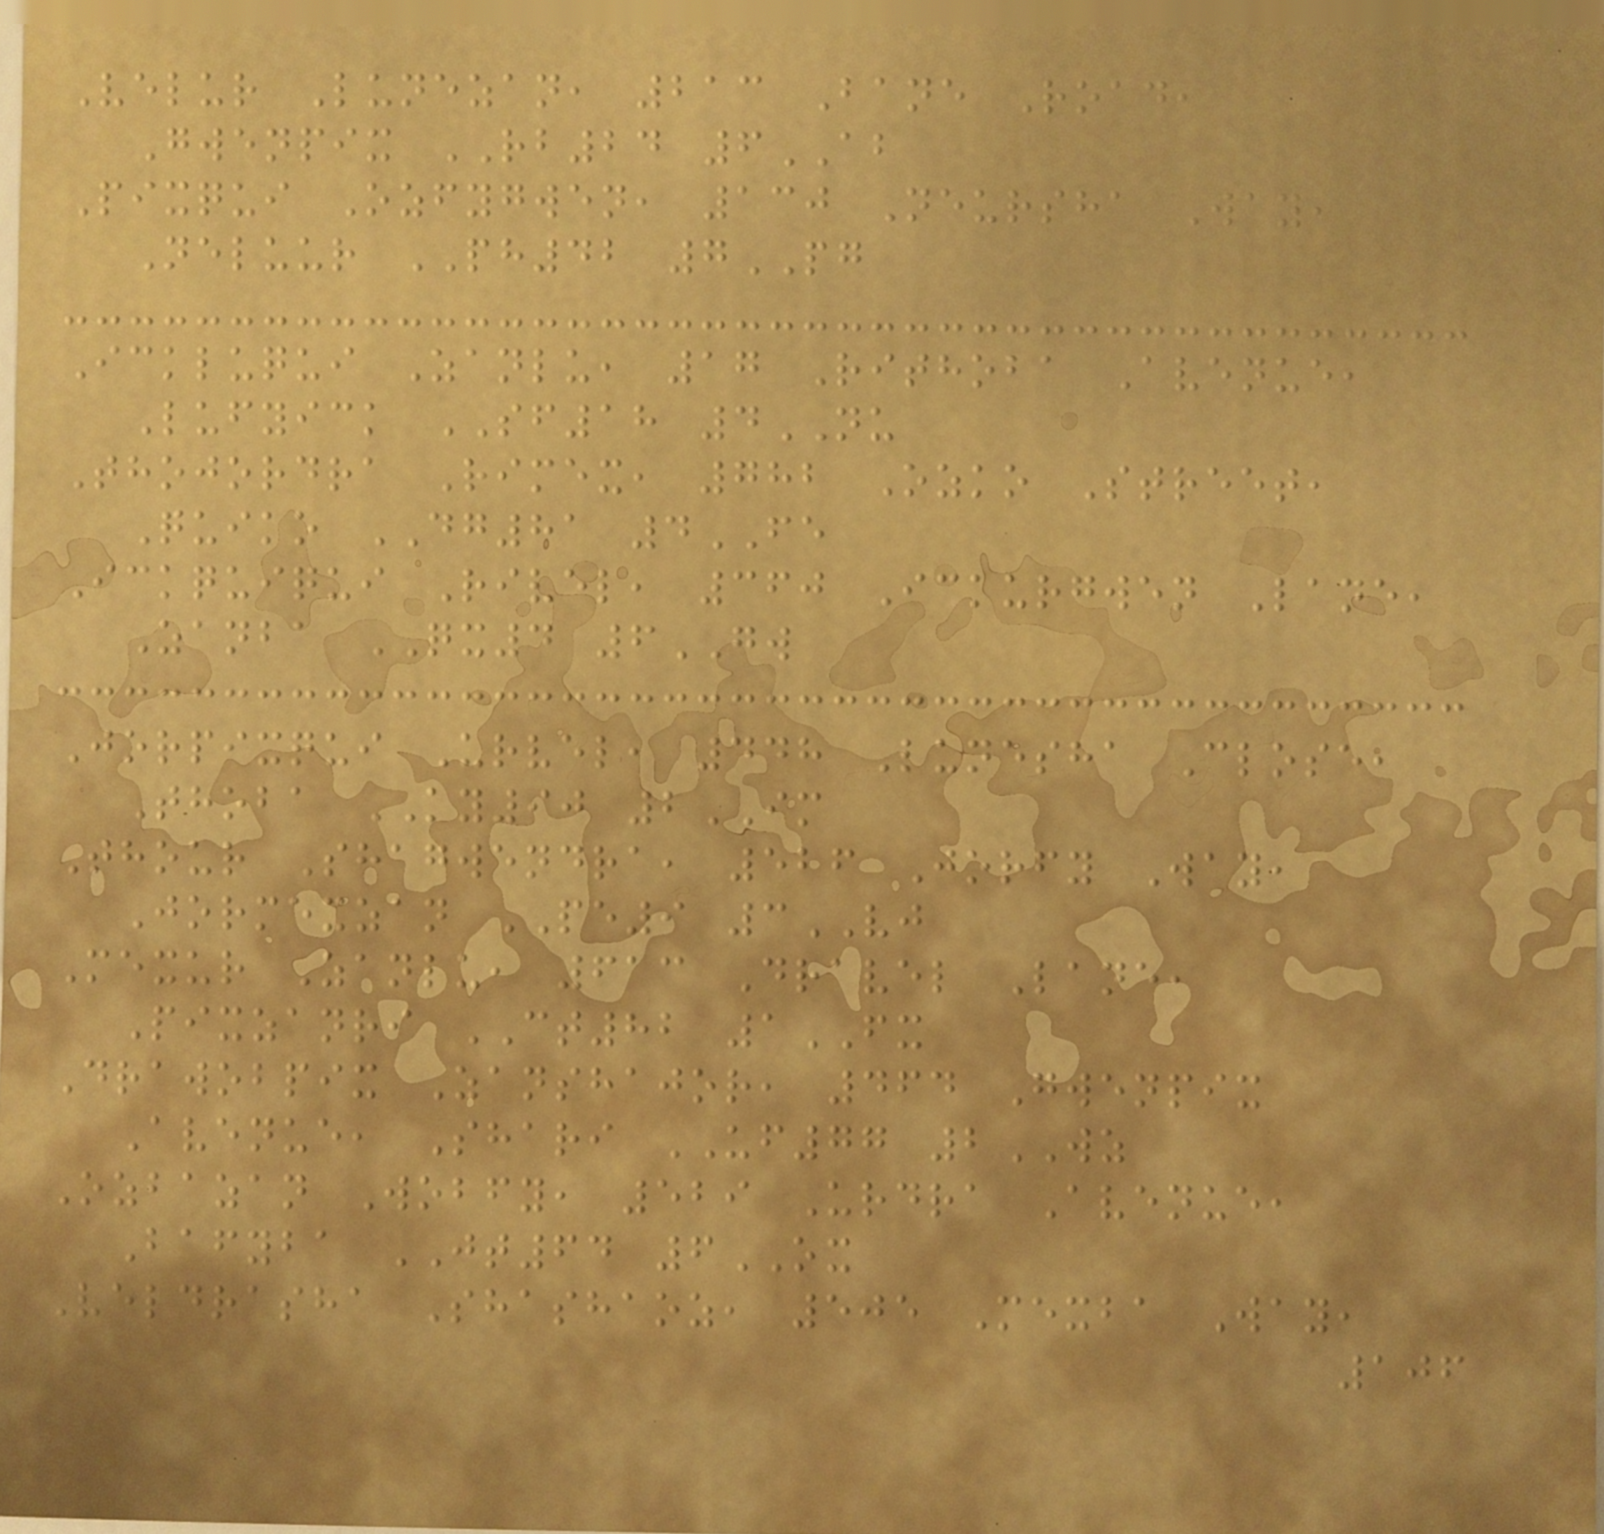Velur Lunezan, 213 Bane Road,
Gwenpix RB24 6AB
Pixqui Ozfygwen, 130 Neursha Way,
Neluur PH42 7PG
Ickluqui Zanlu, 17 Rithoba Avenue,
Lufyick SF18 4NU
Thojordra Rimex, 782 Ozko Street,
Quiko DG81 4FE
Ickquiqui Rivel, 360 Ickurgwen Lane,
Zanba QX4 6GW
Jorpixqui Urvel, 448 Lunesha Close,
Thoba KY90 2IM
Thour Shagwendra, 526 Jorfy Way,
Jormexzan PE9 3VJ
Mexur Zanlu, 613 Dravel Lane,
Pixzanri CT82 1FX
Drawobpix Zanshajor, 464 Gwenpix
Avenue, Shari UF77 2WZ
Ozbazan Wobfy, 529 Urdra Avenue,
Bafyba JT64 6OX
Veldrasha Shashaoz, 505 Mexba Way,
106
